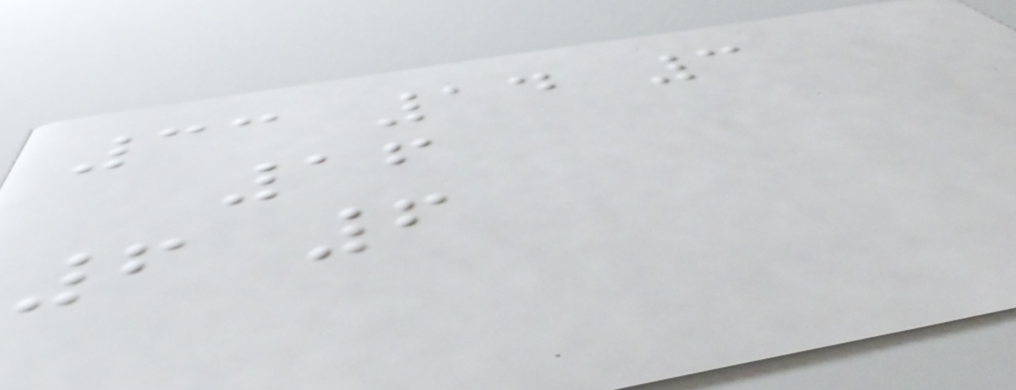33 14 3
16
6 6
